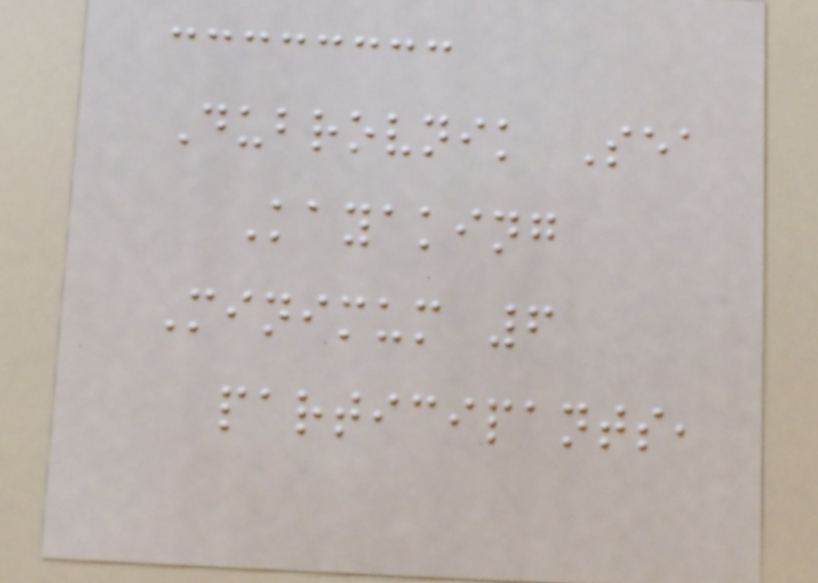Dubrovnik Sea
Kayaking
Minimum 6
participants,
